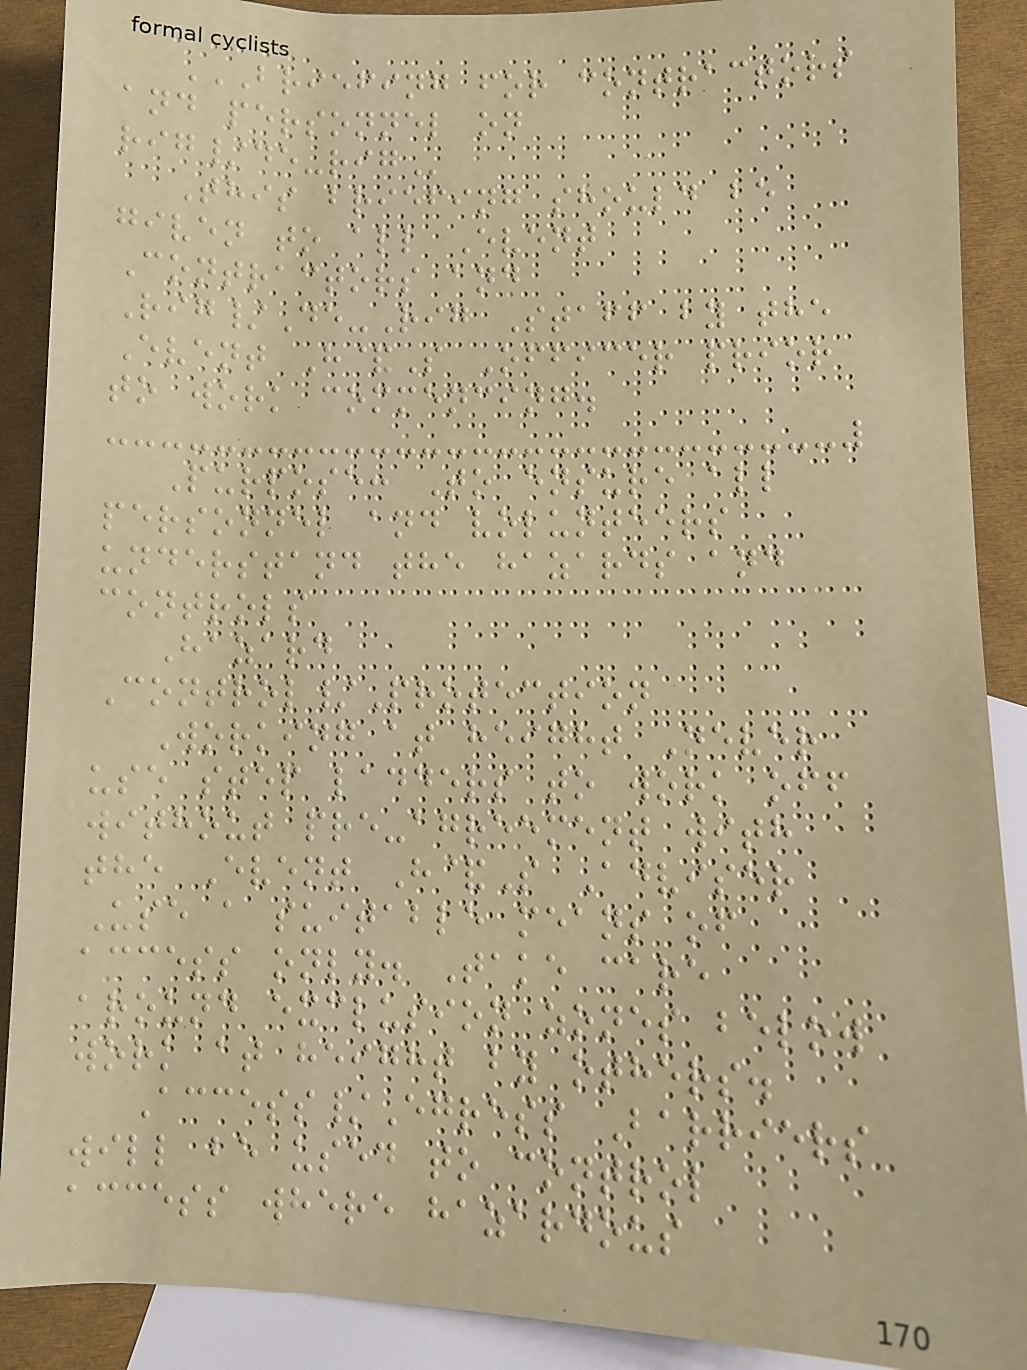BRIEFING FOR CONTRACTORS
AND PERSONNEL ON
RIG/DE-RIG
This briefing should be
given to all Event
Contractors and
Rig/De-Rig Staff by the
Event H&S Officer prior
to work commencing.
Purpose: To ensure all
personnel and volunteers
understand the hazards and
controls
Hazard
Control/Protection
Working at height Never
use step ladders to work off
without pre-agreement with
the Event H&S Adviser
Use a suitable means of
access only. Take care
around exclusion zones below
work at height by others.
Access/Egress Barriers
will be used to control
access where hazardous
